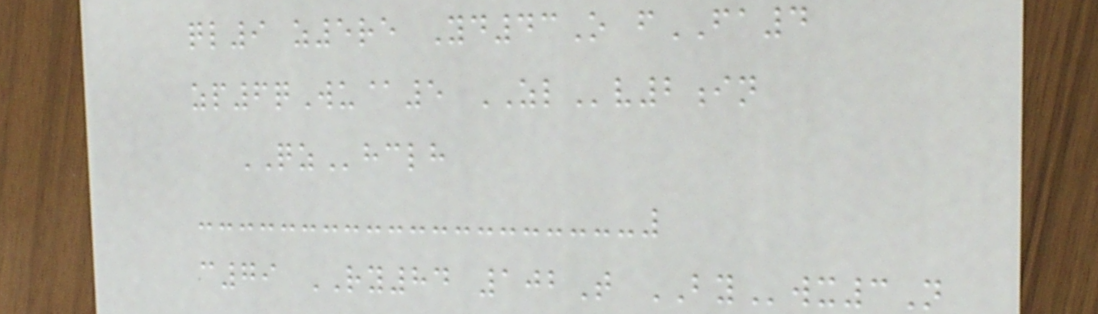ql9 z5re Yd43O fFA4
zp6qWu@5 ZLv2in
QZhclh
c79 RY84 102T BYwx3N
